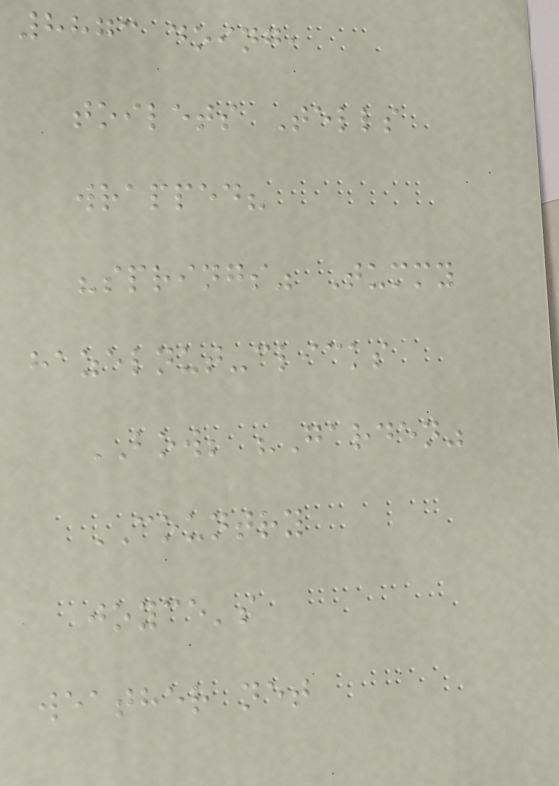8873 doing,
toilets Tells
wrapped?
"springs" Tummy
hazelnut-clicks
BOW; "Garden"
COUNTRY
joyce's
weather net
